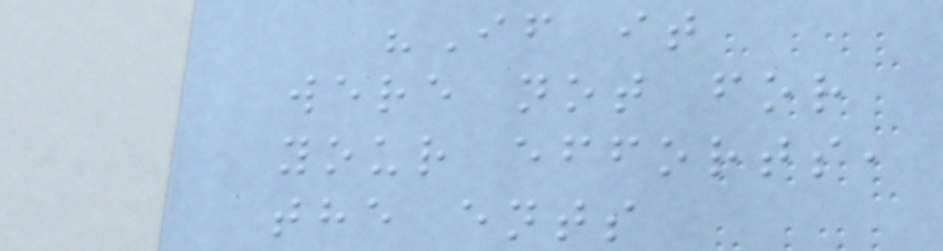"If it
were not for
your efforts,
the ents
